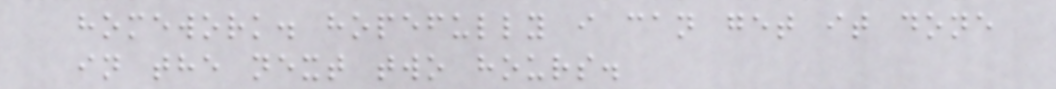homework. hopefully i can get it done
in the next two hours.
